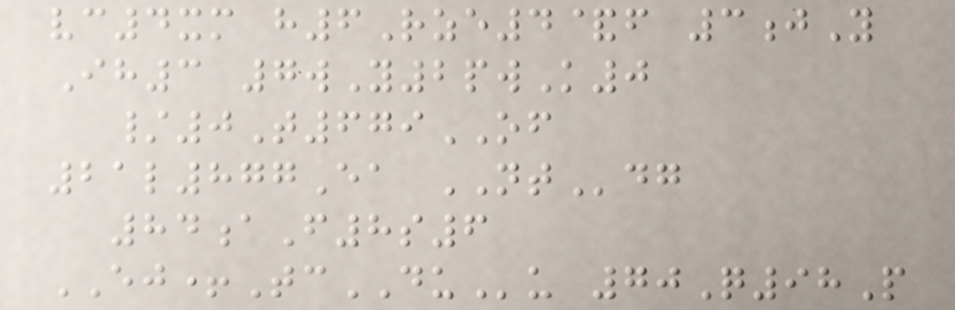vc4xm h6Rze4&f 3jY
Ih3 7wY2pwK0
/0T679OF
21l877Ea NTdg
84aF8s6
EJ+TcDUu 70Q98P
